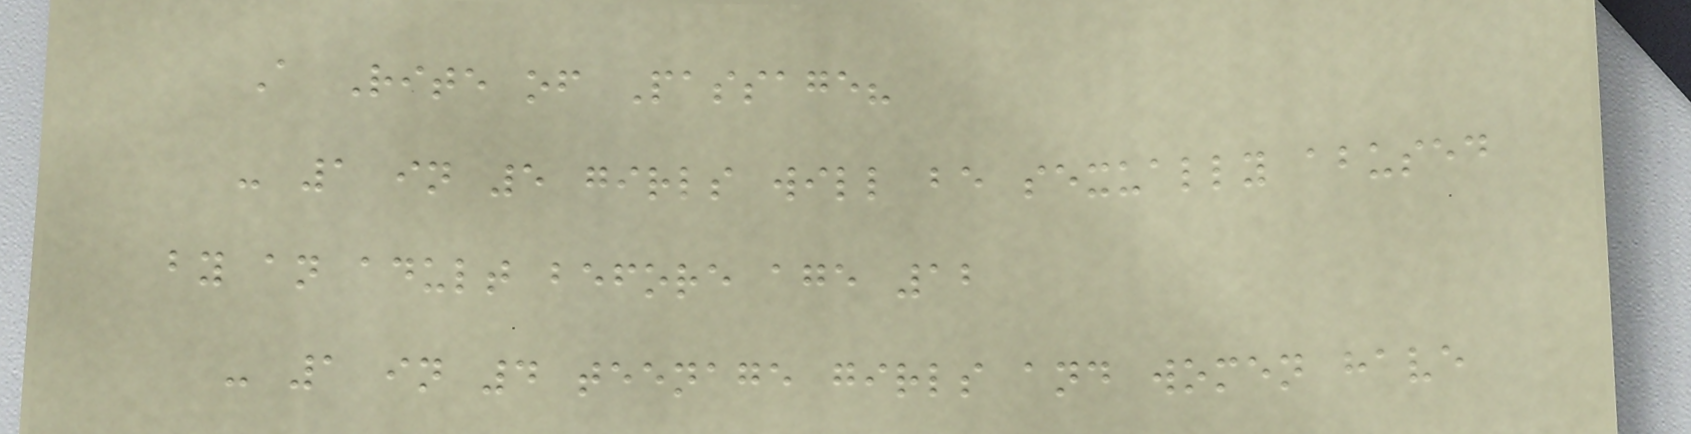A Rite of Passage?
- 1 in 5 girls will be sexually abused
by an adult before age 12
- 1 in 4 teenage girls and women have
